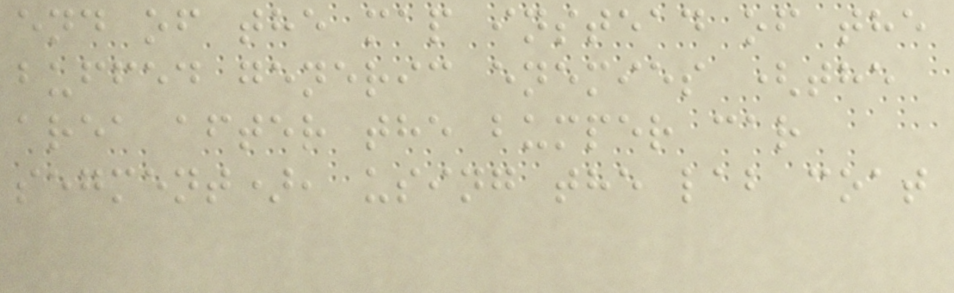end of the map instead of the
buffed generic enemies (the
area after the bumper car
segment), using the lab coat
